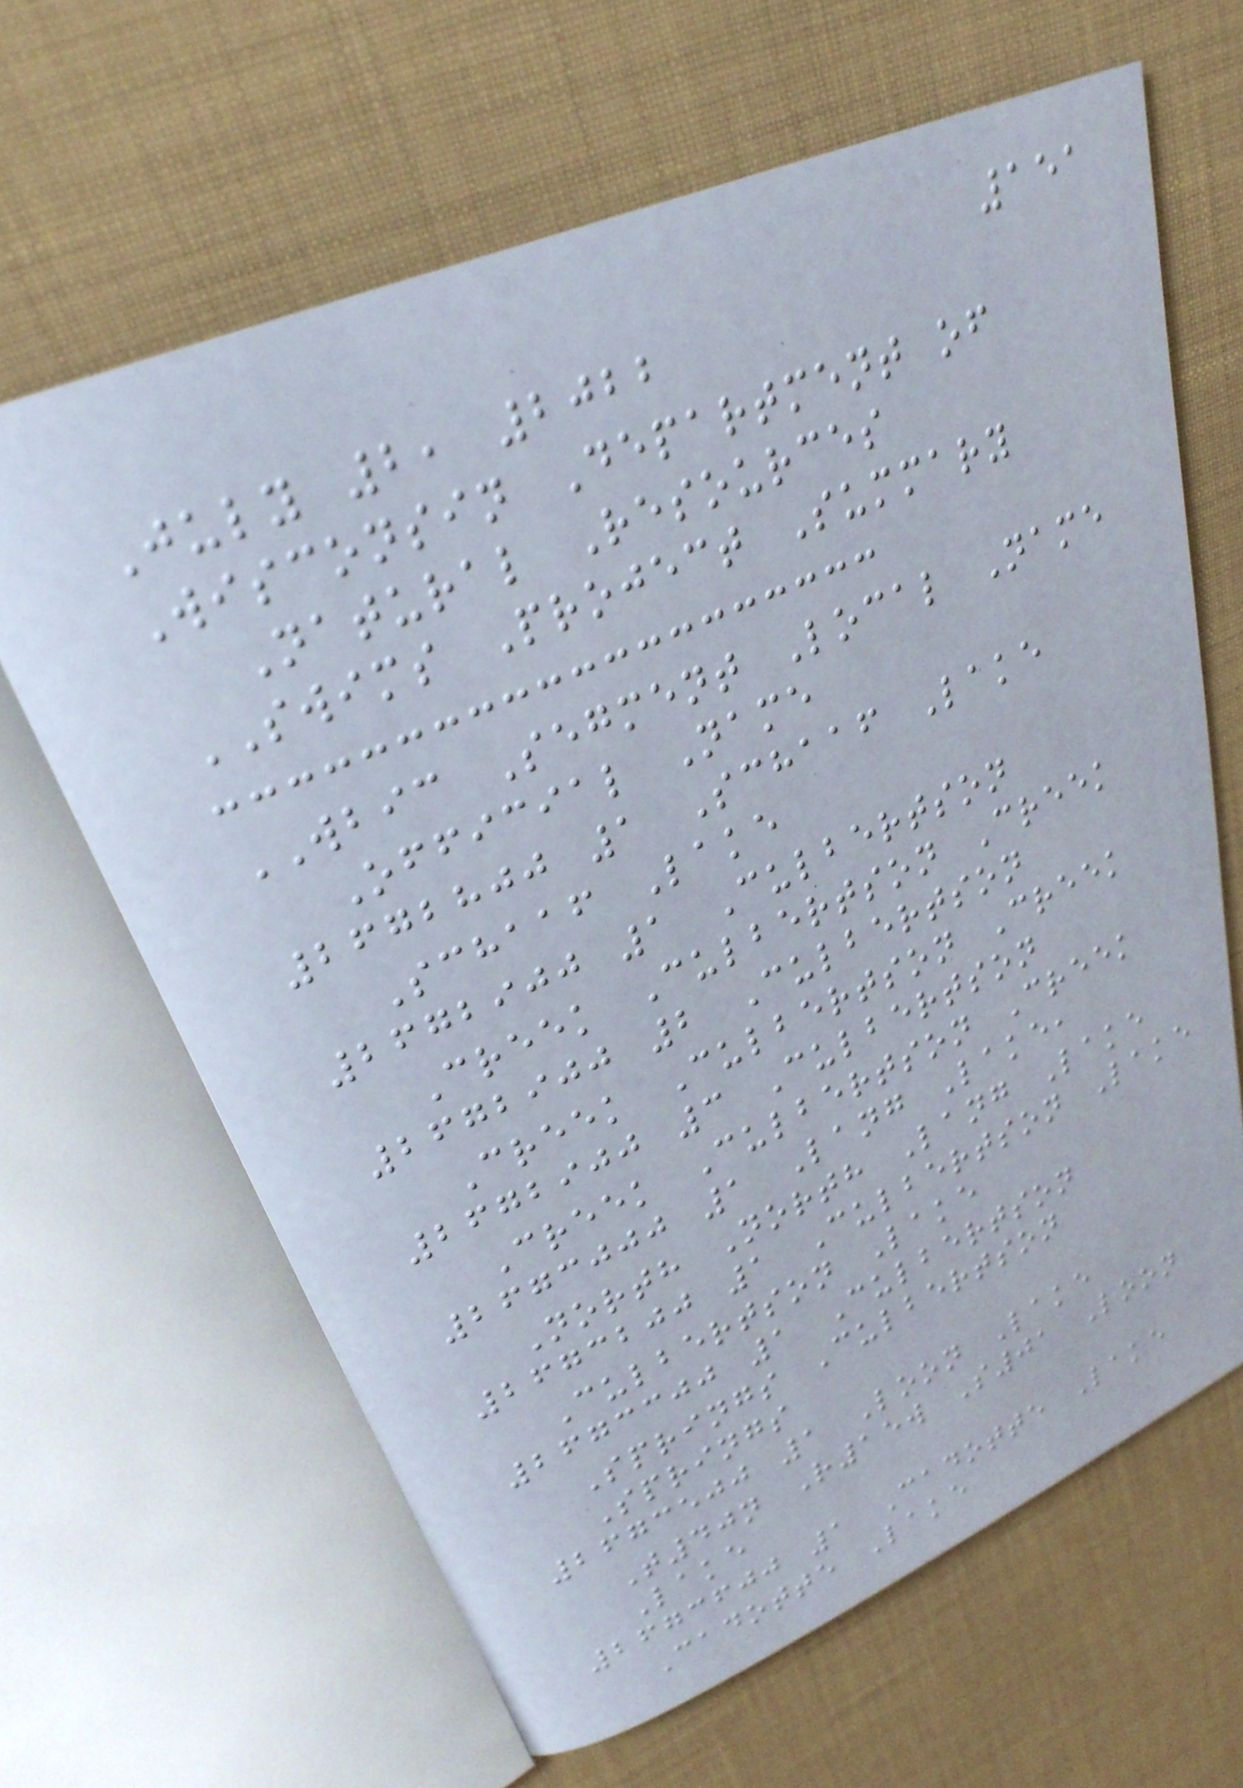151
July 2, 2022
Wisconsin Department of
Natural Resources
SWIMS Project Summary
WBIC Segment Local Name
Official Name
2672800 1 Schaaf Lake
Schaaf Lake
2672900 1 Culbertson
Creek Culbertson Creek
2672900 2 Culbertson
Creek Culbertson Creek
2672900 3 Culbertson
Creek Culbertson Creek
2673000 1 Lang Lake,
North North Lang Lake
2673200 1 Culbertson Lake
Culbertson Lake
2673300 1 Culbertson
Springs Culbertson
Springs
2673500 1 Loon Lake
T40n R15w S01 Loon
Lake
2673600 1 Cadotte Lake
Cadotte Lake
